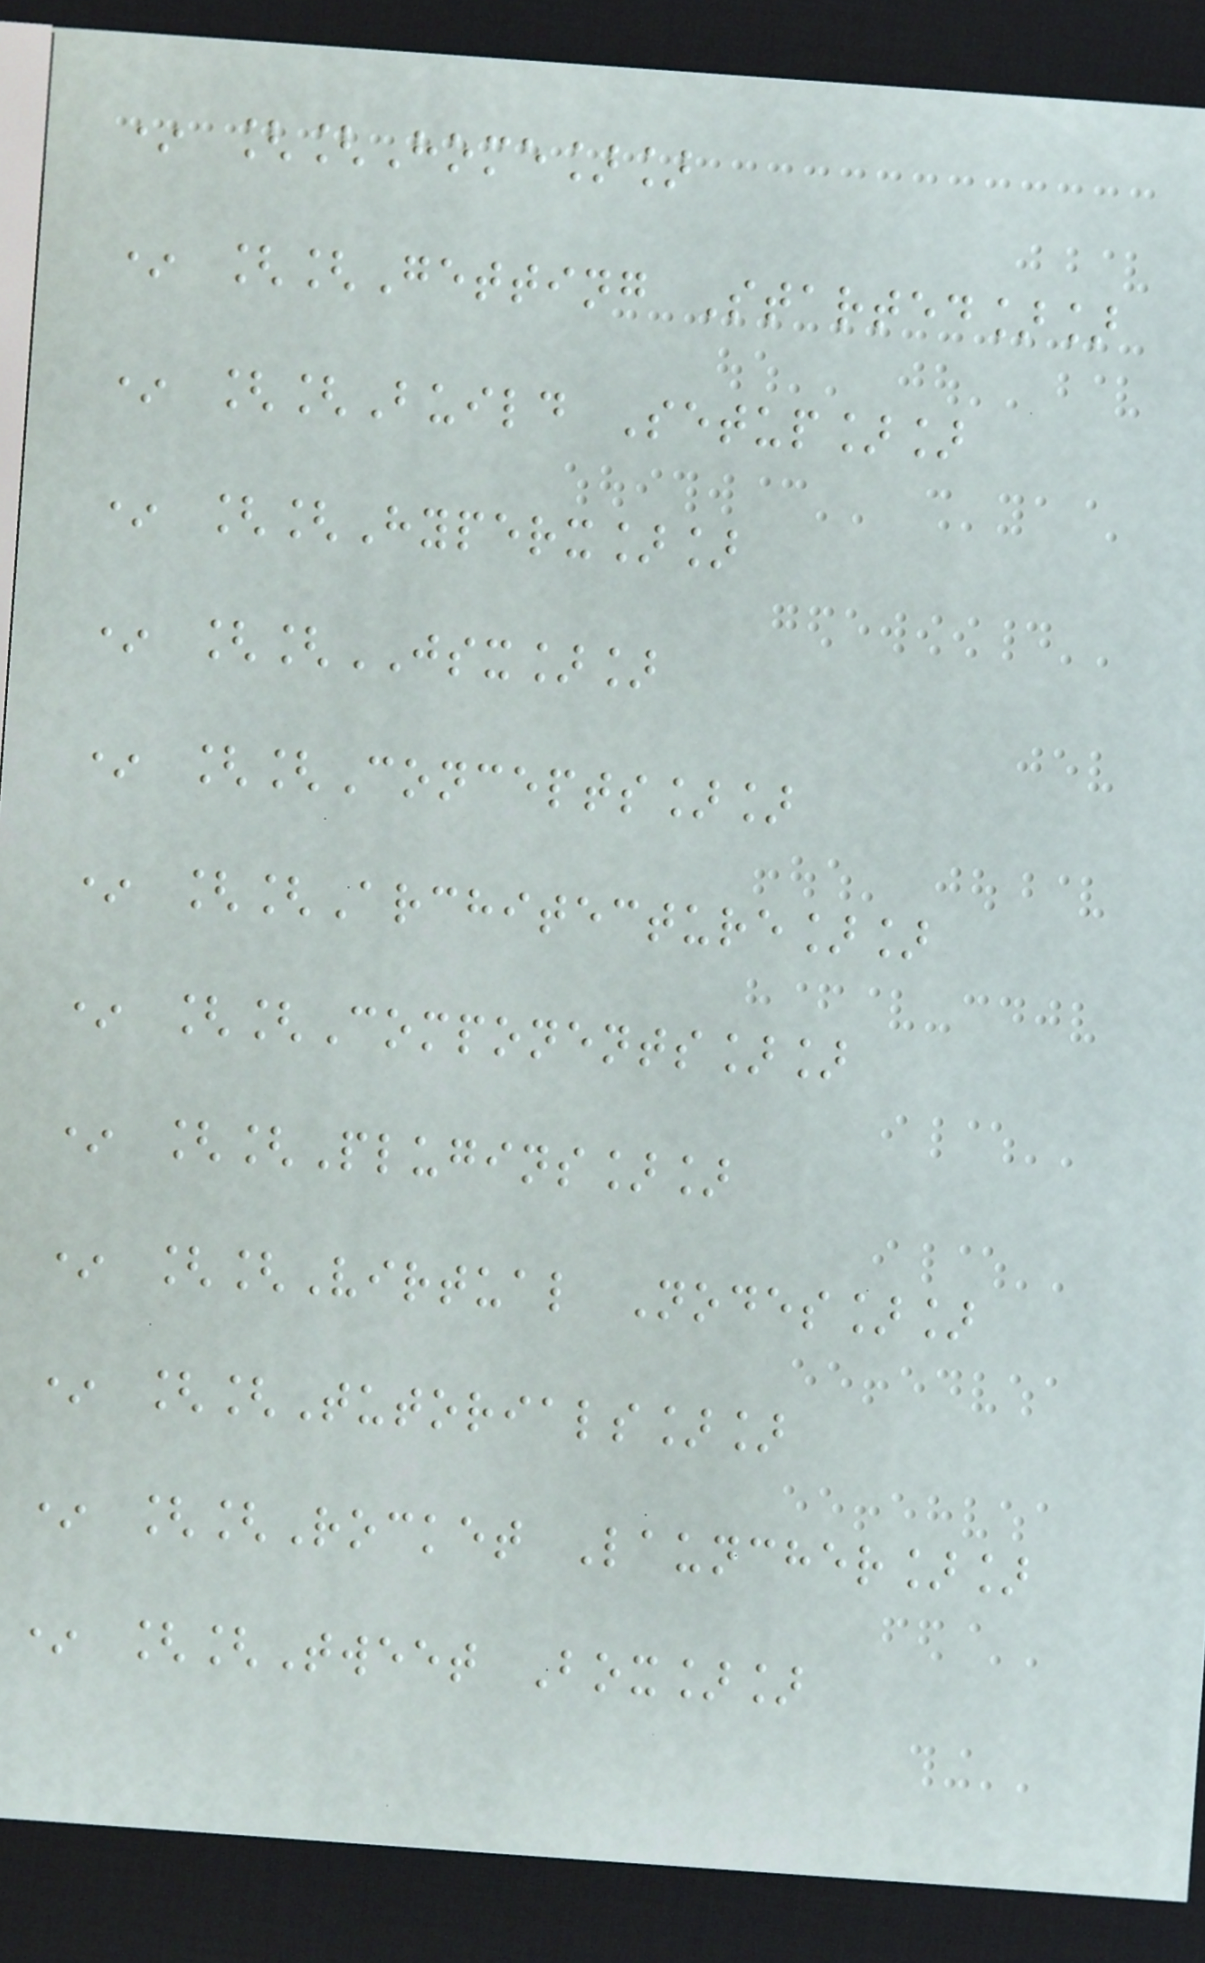* [[Home]]
* [[Getting Started]]
* [[Build Setup]]
* [[Hyperx]]
* [[JSX]]
* [[Concepts]]
* [[Architecture]]
* [[Components]]
* [[Plugins]]
* [[Virtual Nodes]]
* [[Tutorials]]
* [[Rocket Launcher]]
* [[Tweet Box]]
